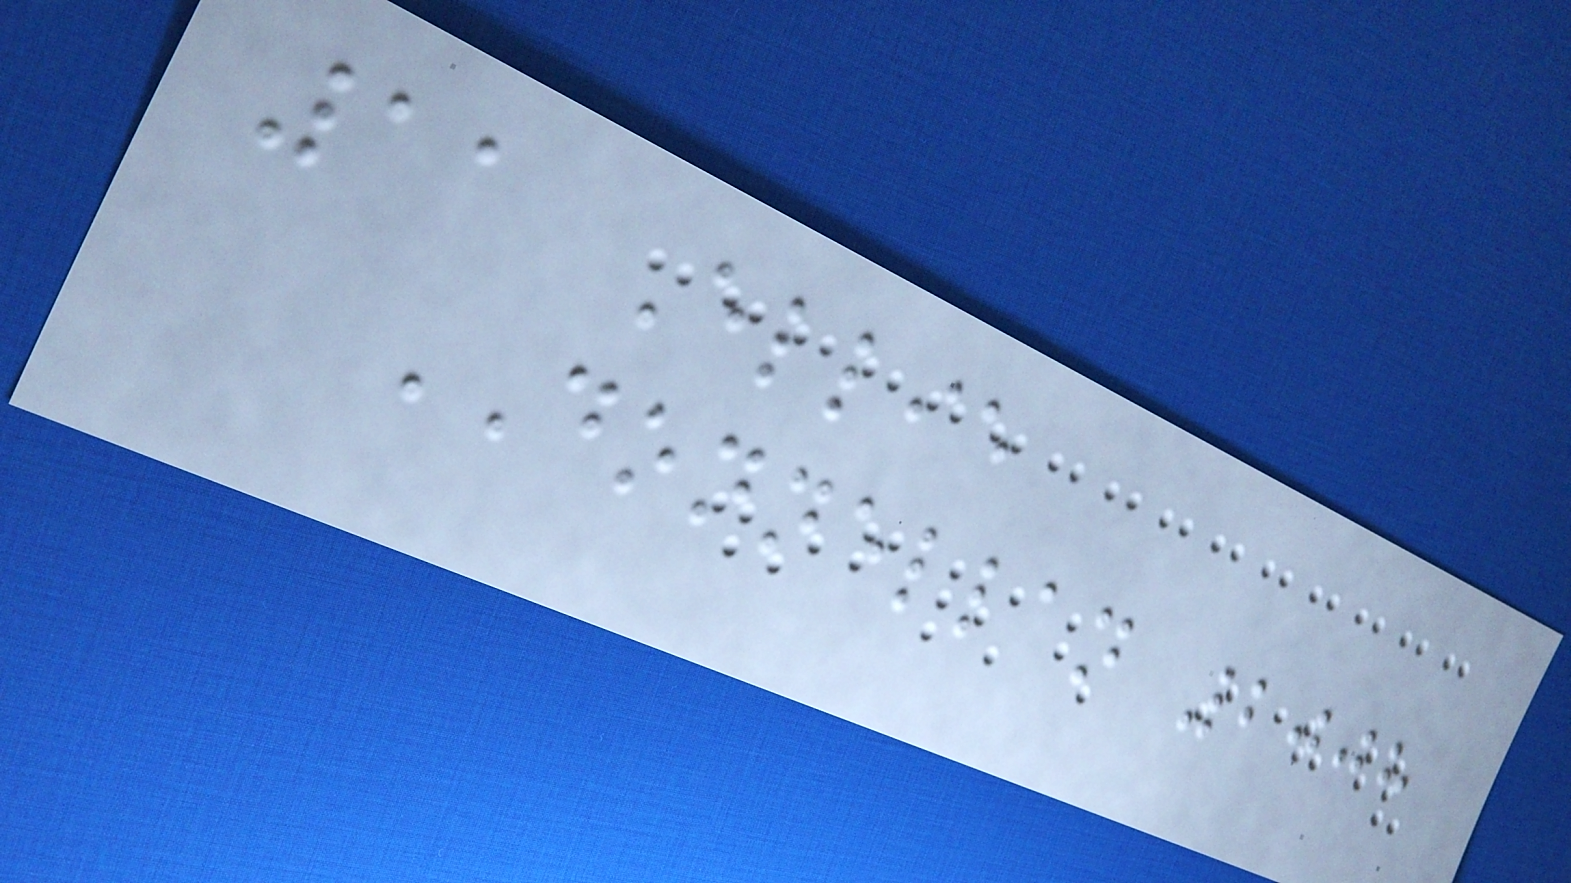11 Ellie
DONNELLAN 2008
